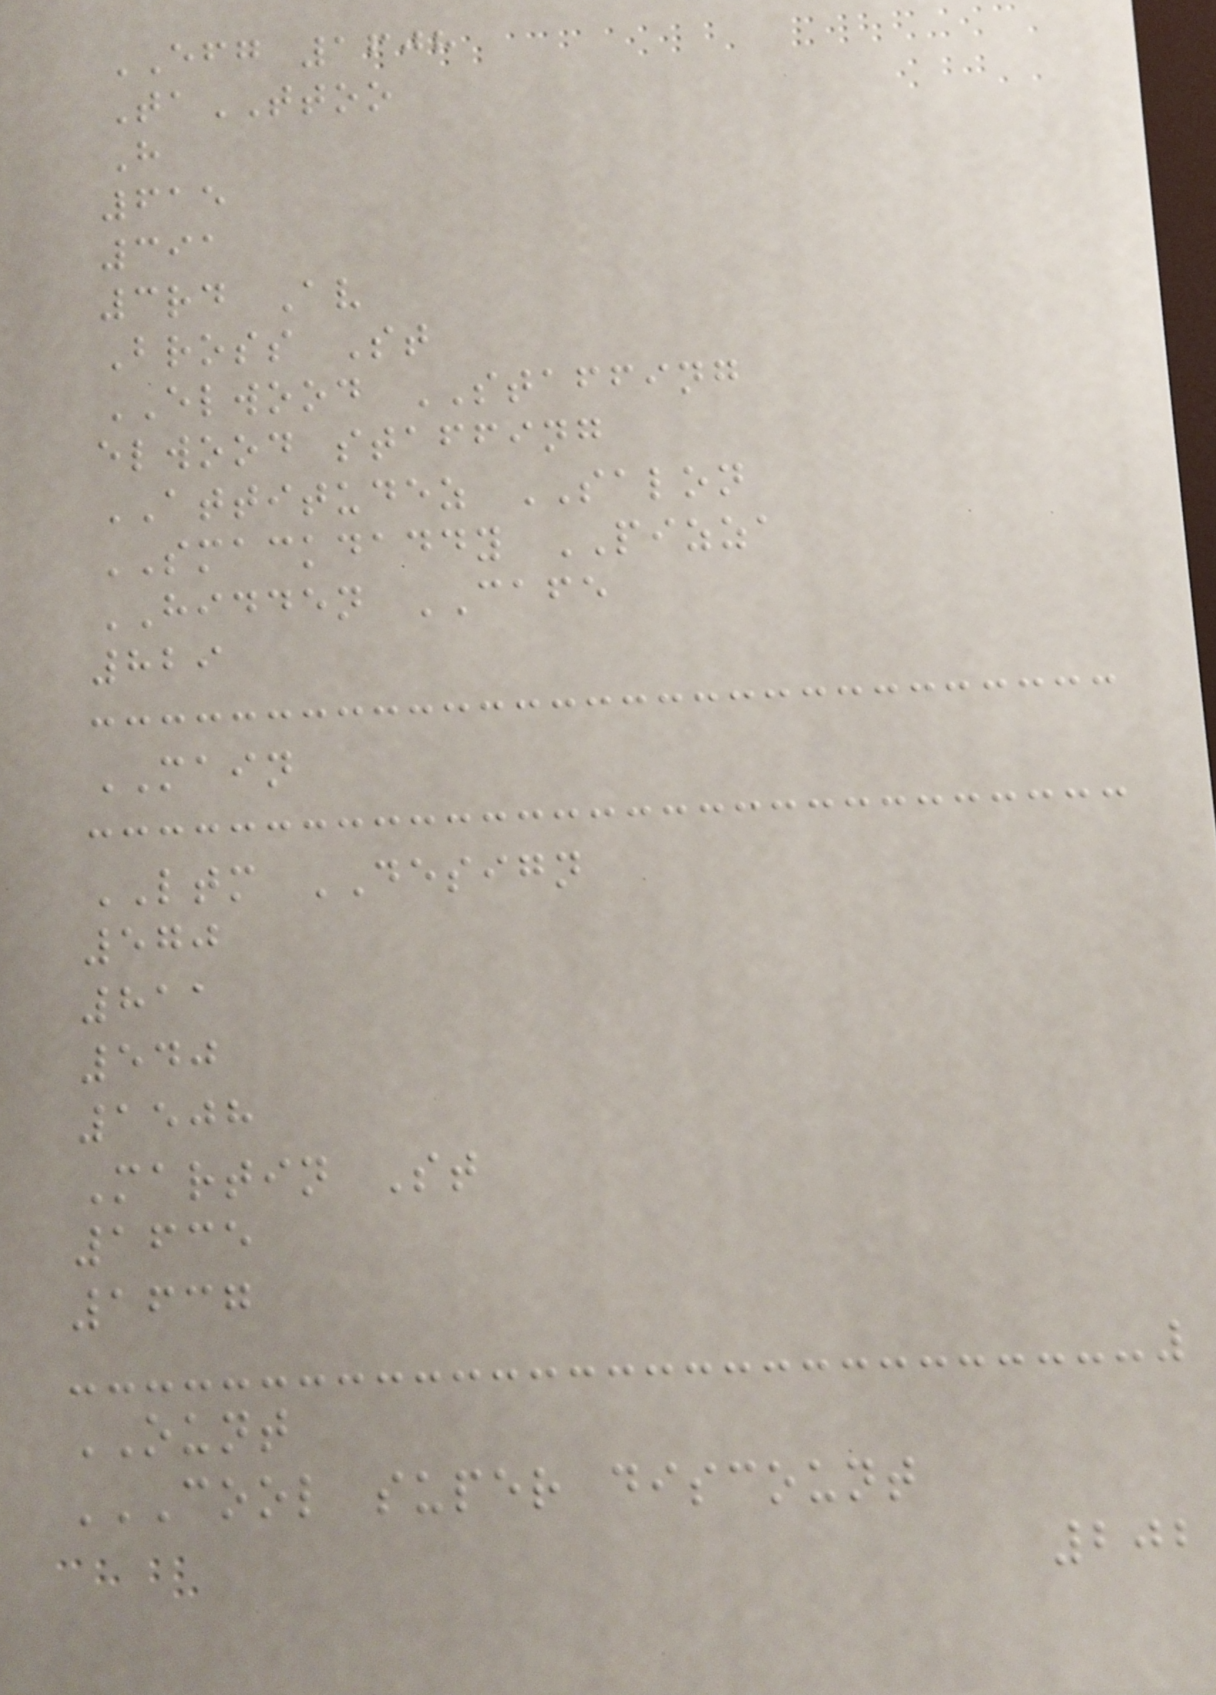EFG 1608
TaTTOO
H
615
391
3rd Av
Bross St
ELWOOD STAFFING
elwood staffing
ATTITUDEZ SALON
SMACKDADDY PIZZA
HIDDEN CAFE
829
MAIN
LTM DESIGN
570
811
540
1508
Martin St
1635
1637
OUNT
COOL SUPER DISCOUNT
202
